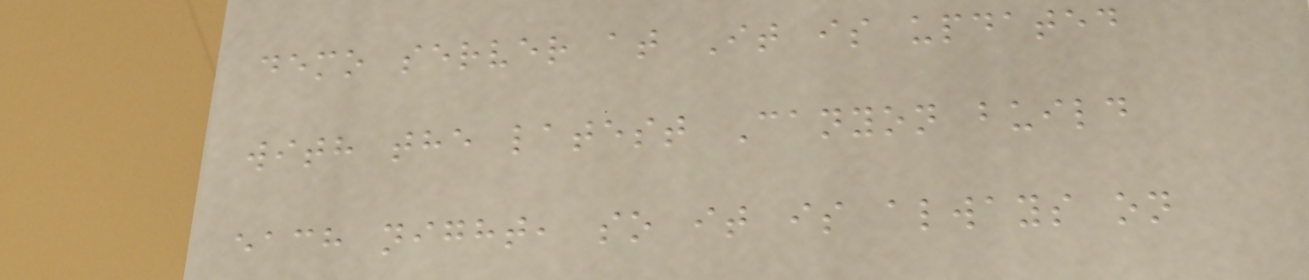demo server at It is updated
with the latest Canyon build
each night, so it is always on
